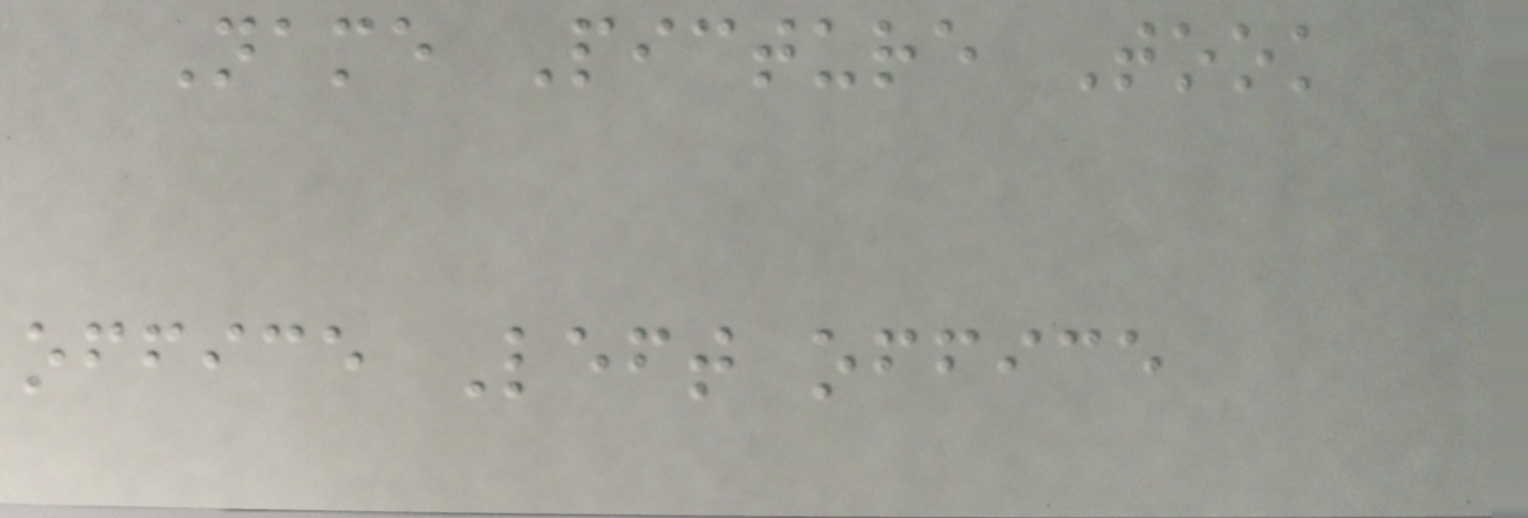Name Picture Took
office Left office
